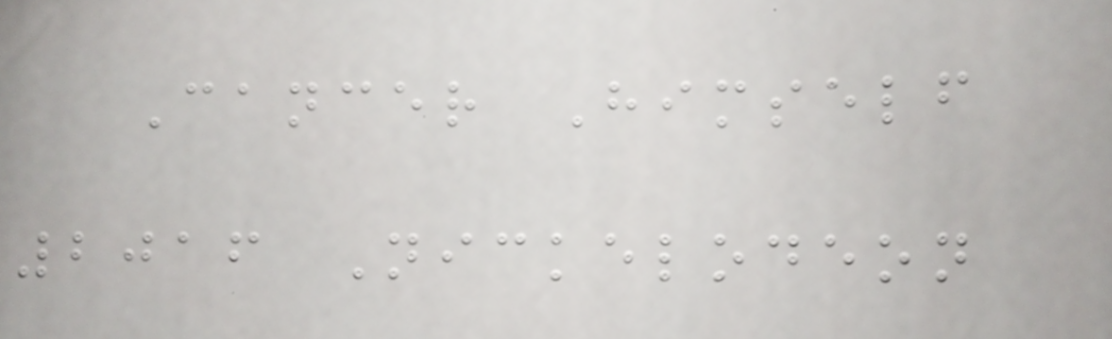Cancer Himself
2016 Nickelodeon
